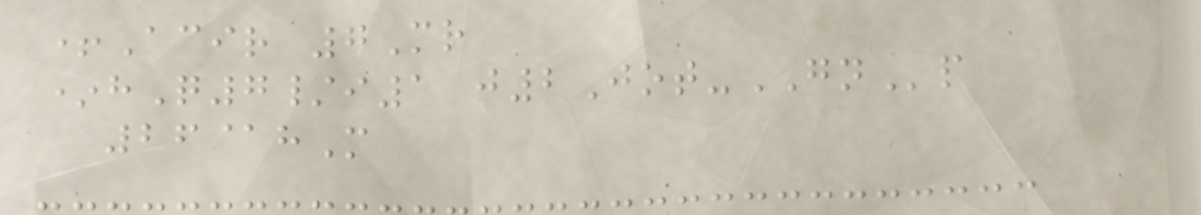+Acir 7Mr
*hQ7/i1 j2Jot-GNp
26@hM
